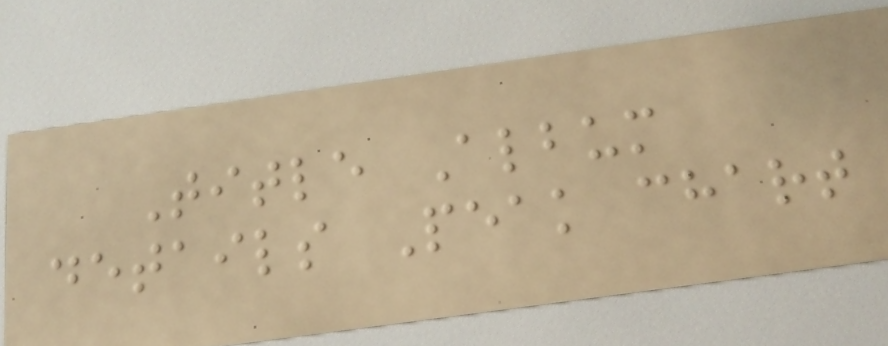Title Album
details Peak chart
